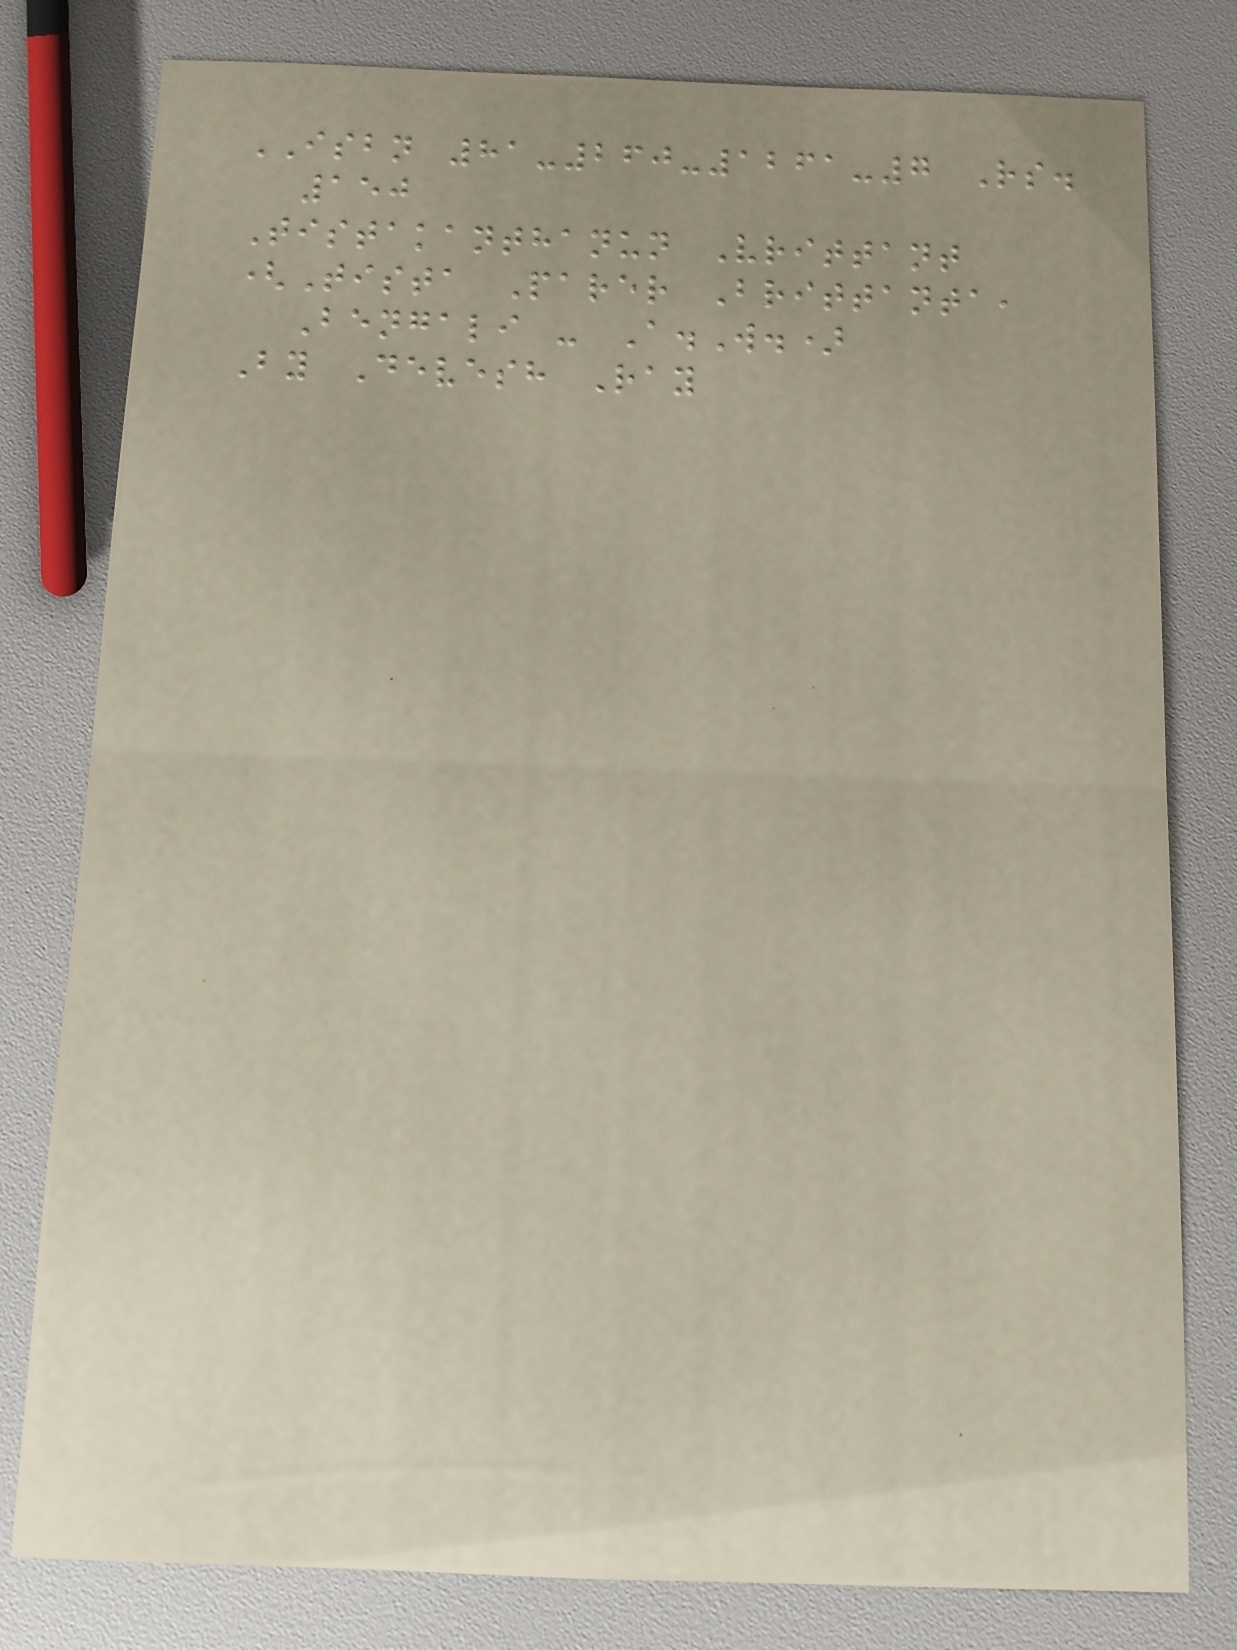ISBN 81-260-1261-7 Rs.
150
Tistakanthanun Vrittant
(Tista Parer Brittanta,
Bengali - A.W.)
By Devesh Ray
